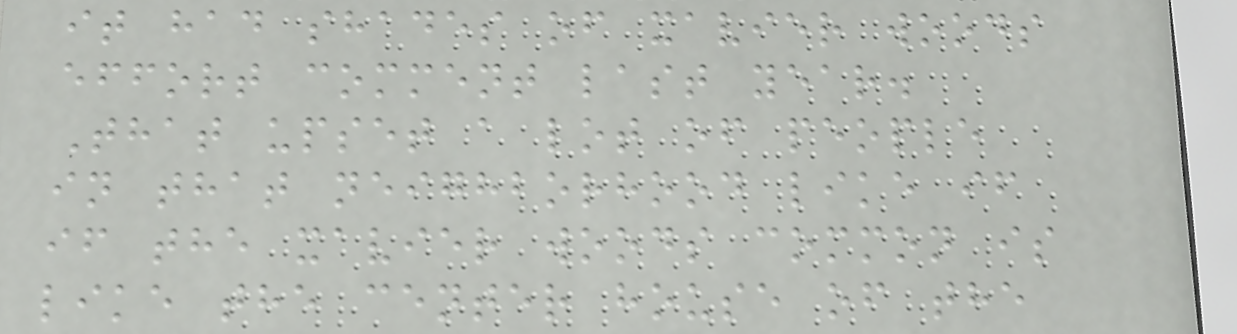it had shades of xavier woods
effort comment last year.
That upset a lot of people
in that neighborhood like if
if the xavier woods common is
like the center house of the
